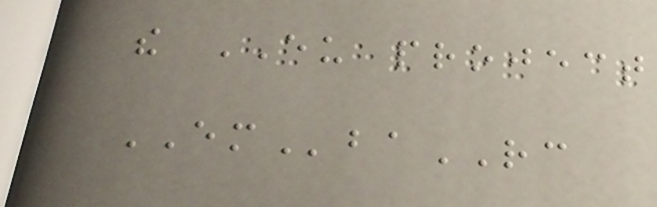the EU project
EMbaRC
